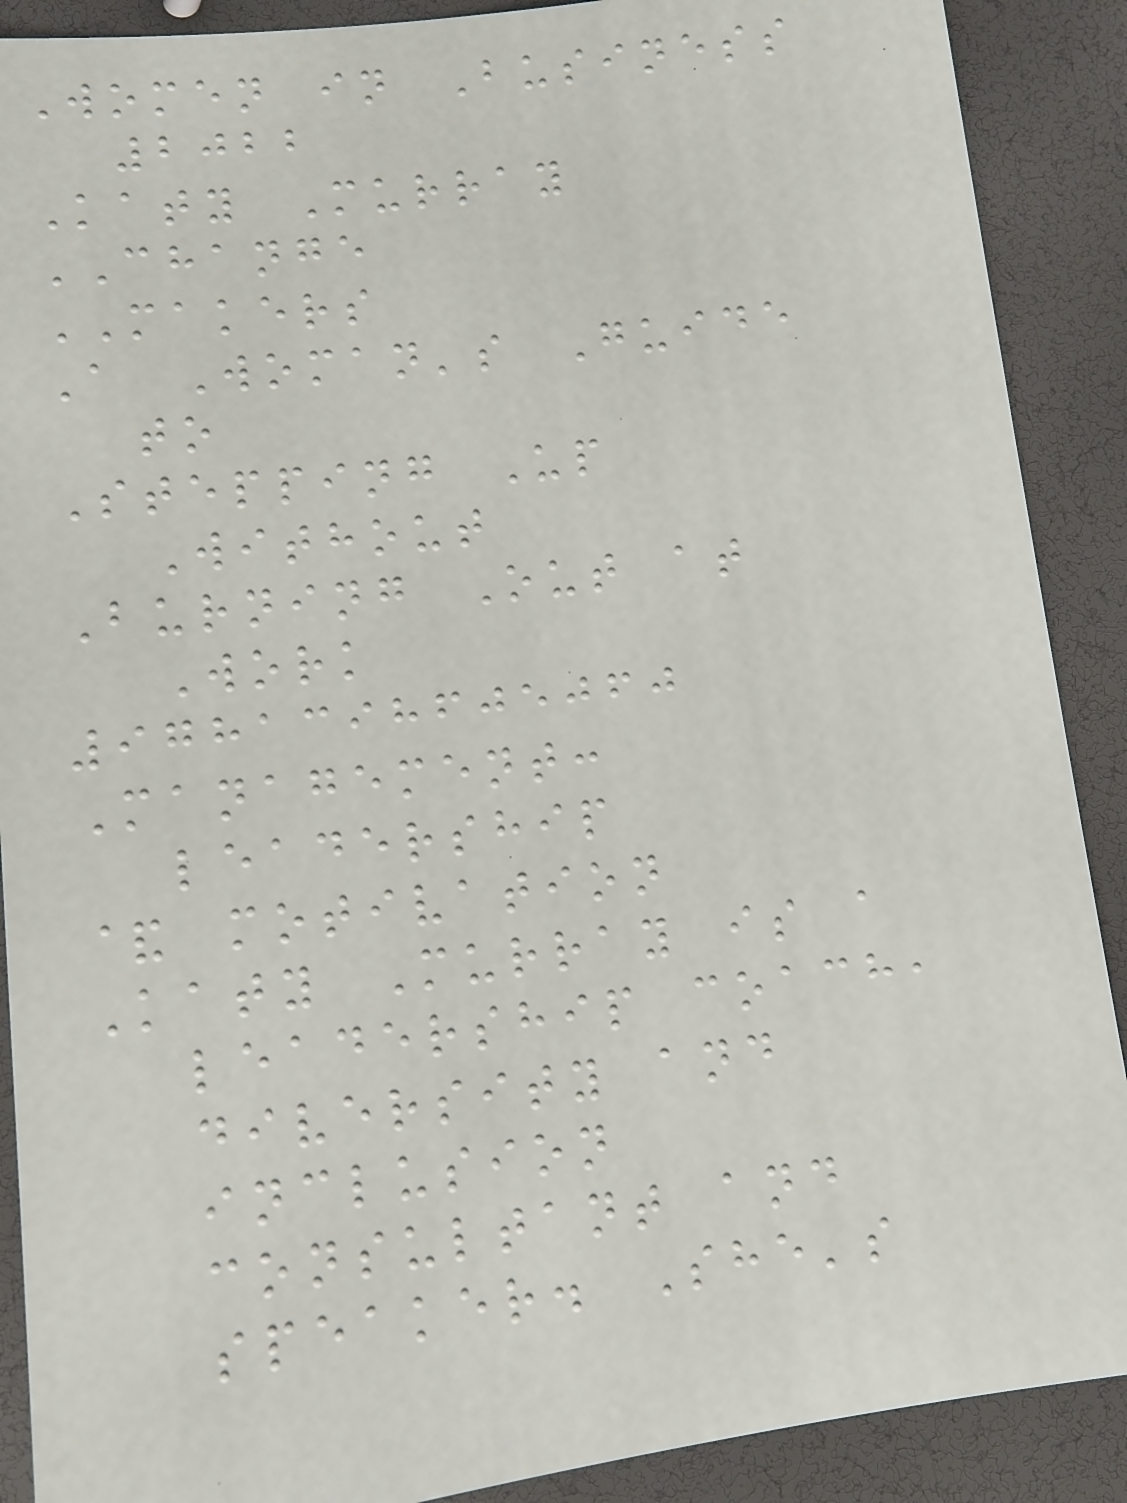Women in Business
2022
Katy Murray
CHANGE
MAKERS
A Woman's Guide
to
Stepping Up
Without
Burning Out at
Work
9781398605060
Management:
leadership
& motivation
Katy Murray is a
leadership coach,
diversity and
inclusion
consultant and
speaker. She's
